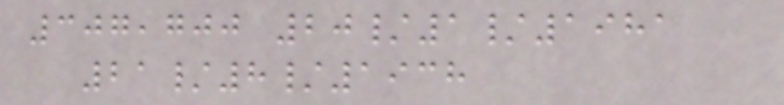307,700 20/1/1981
21/8/1938
